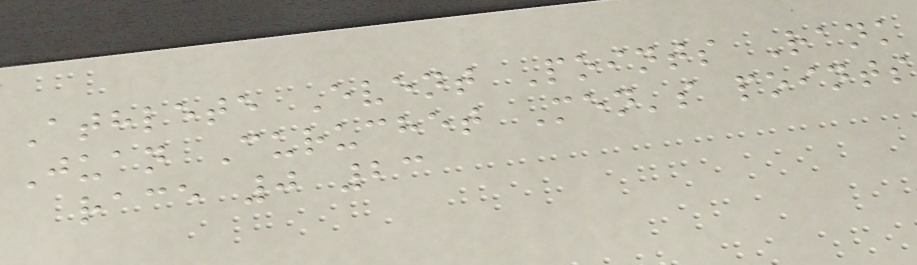Athlete Event Points Rank
Juan Curuchet Men's points
race 0 23
